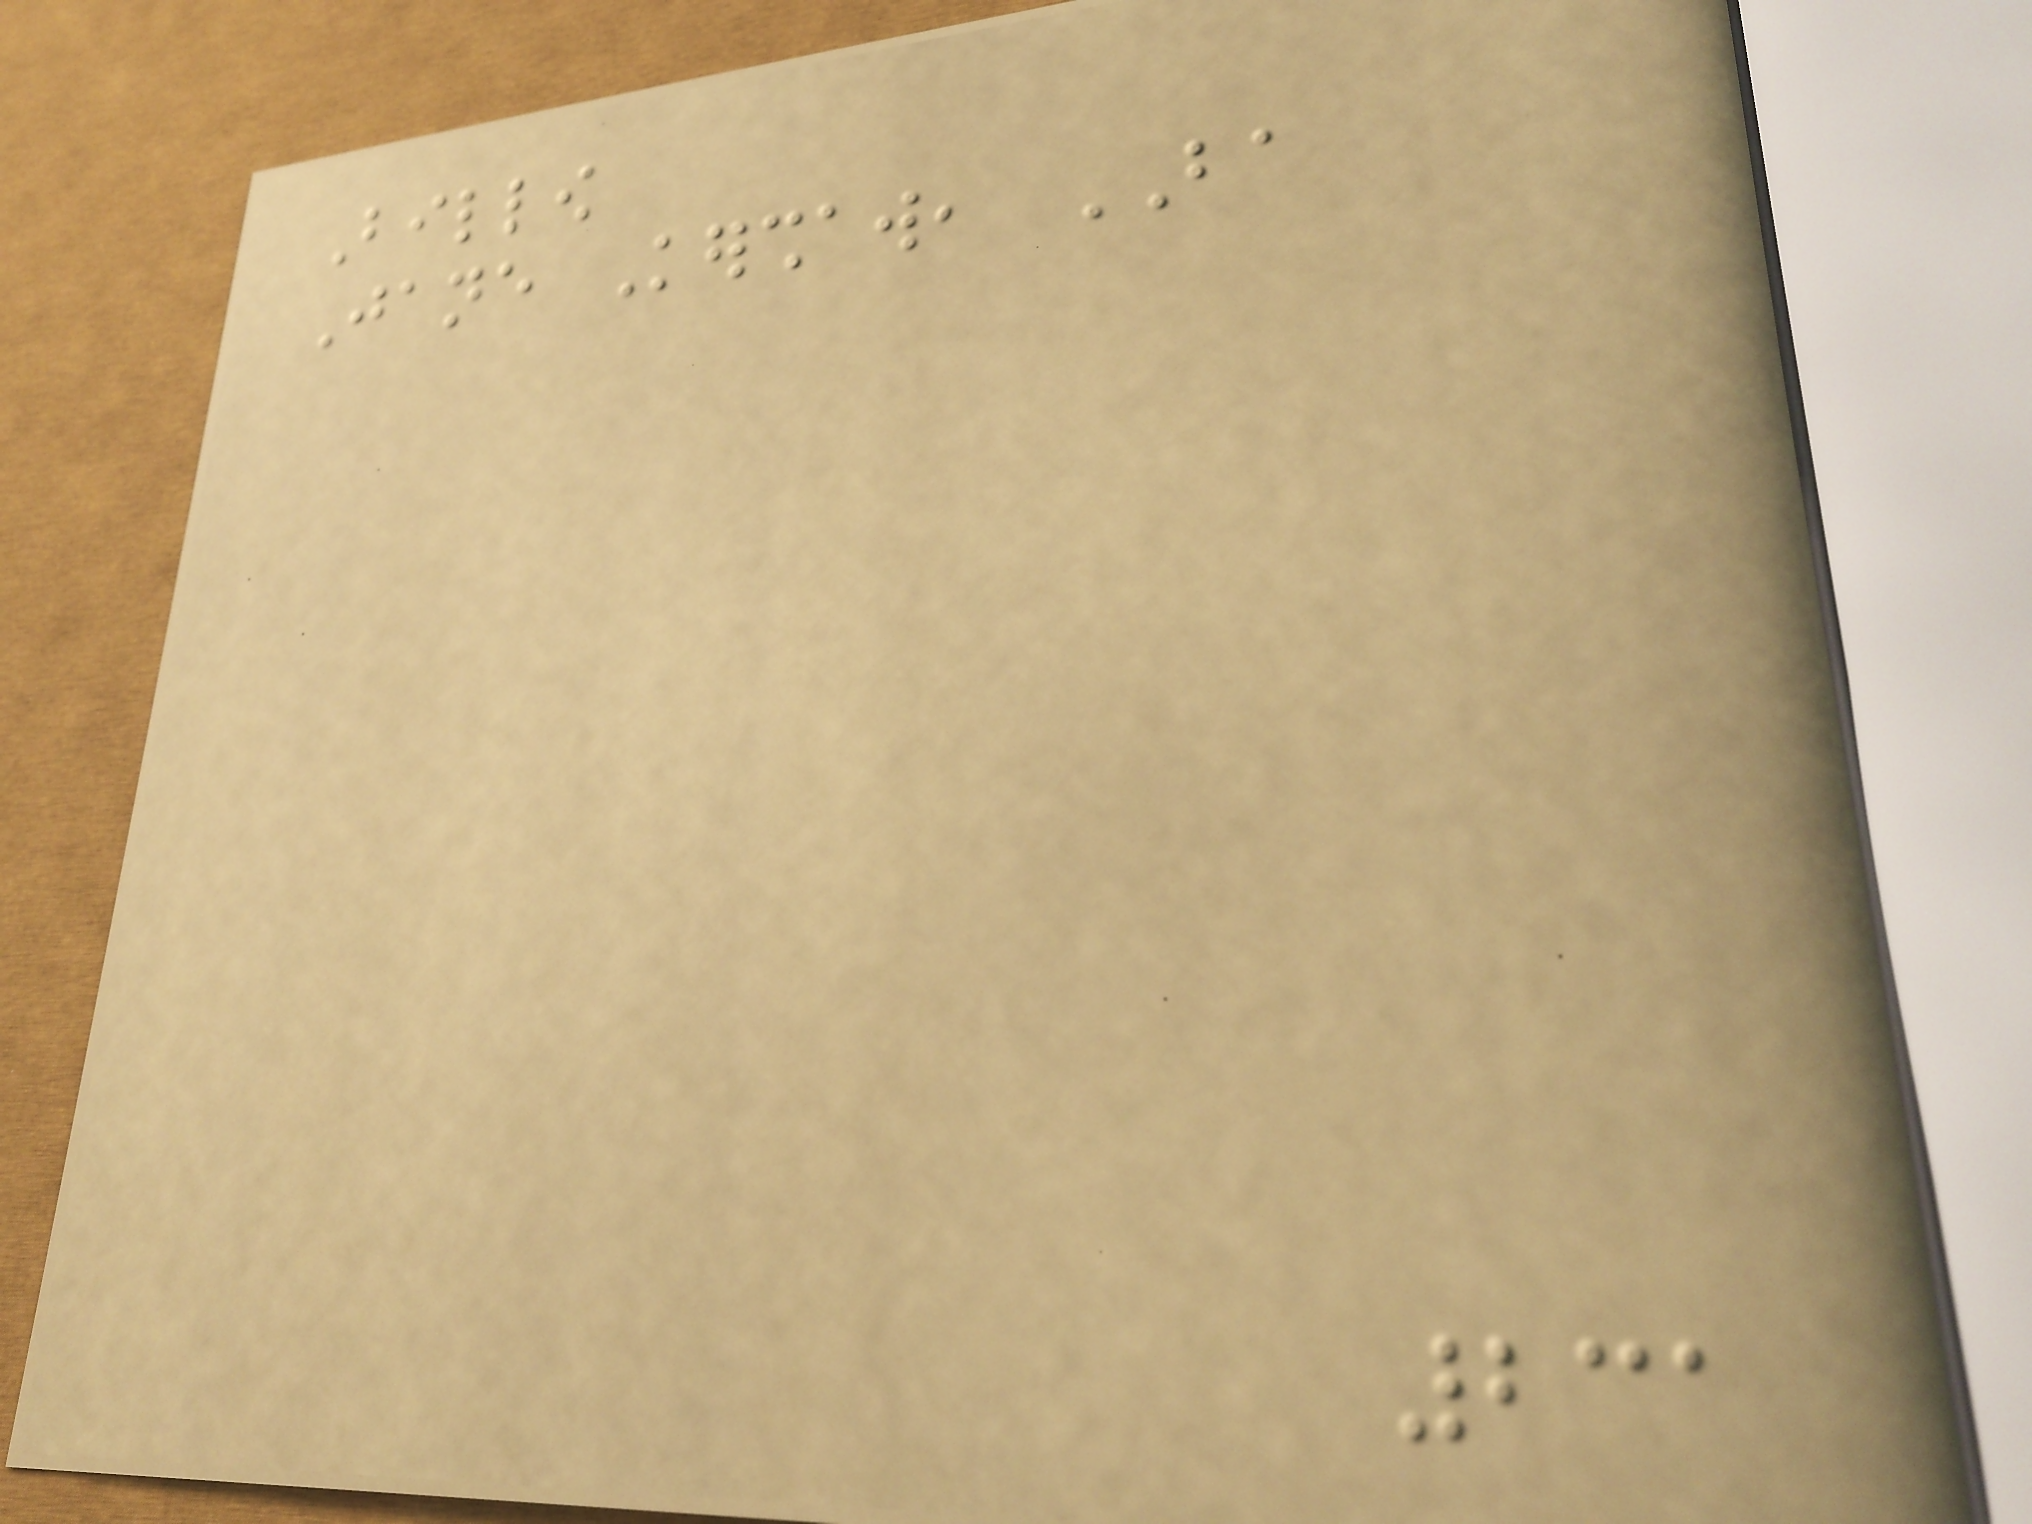Billow
Jane Kershaw, BA
231
